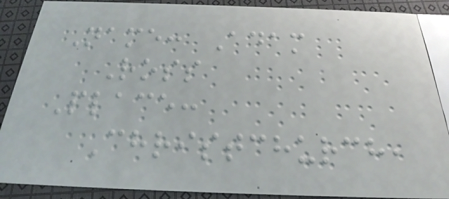Name: Adam
Ross
Place:
Christchurch,
